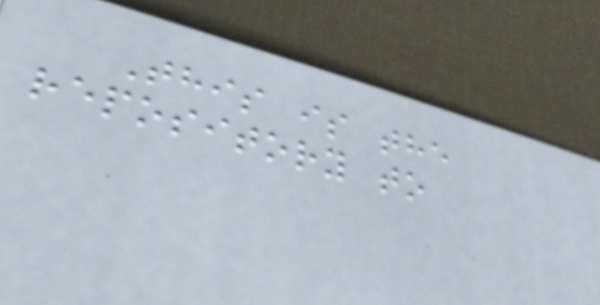This is the
repository to
